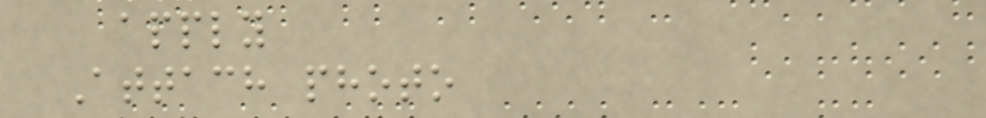apply
Attach photo
